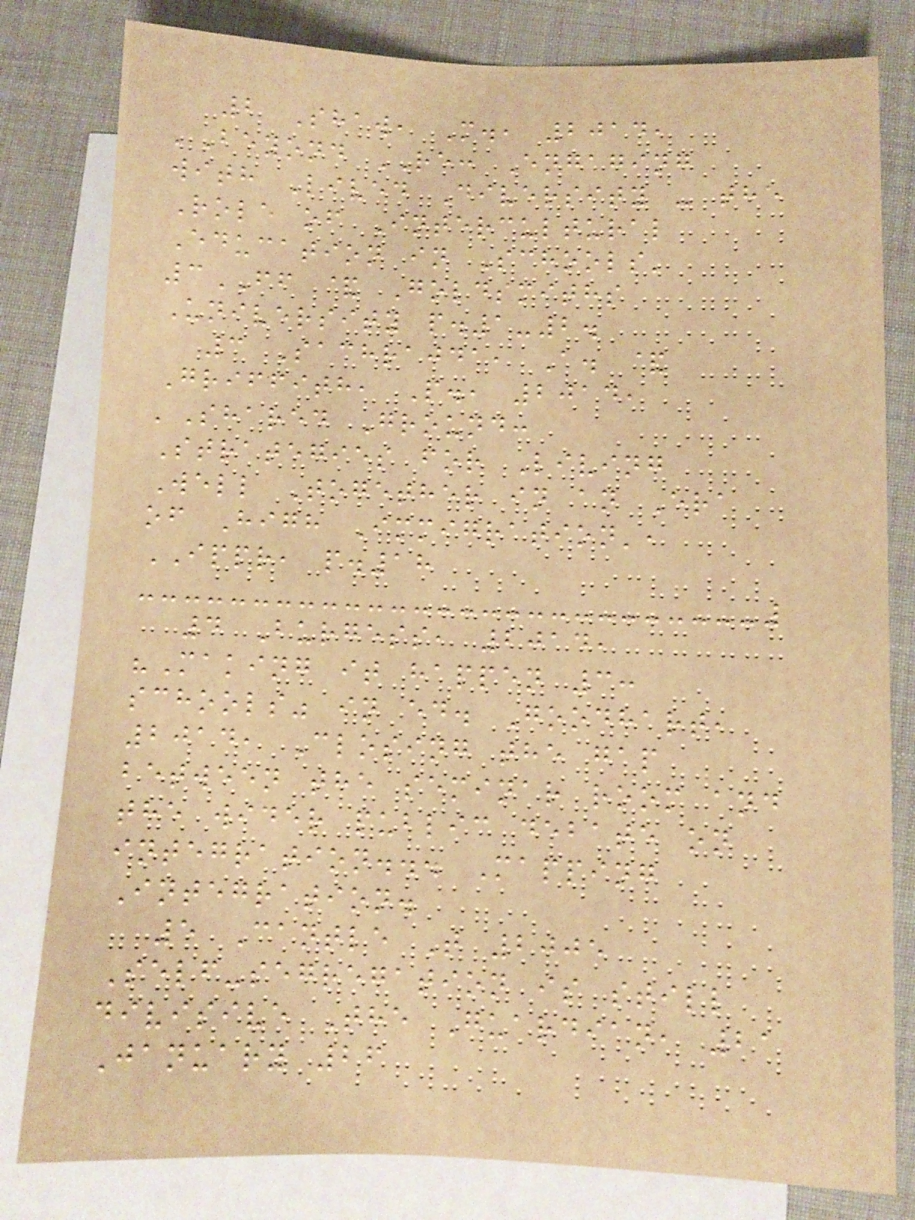2 Shaw, M., 2014,
'Beyond RE: Engaging
with Lived Diversity - the
Role of Intercultural
Education in Schools'
3FF & Goldsmiths
University p.1-2.
3 Sachrajda, A. &
Griffith, P., 2014,
'Shared Ground:
Strategies for Living
Well Together in an Era
of High Immigration',
IPPR, p.18
4 Burgess, 2014,
"Making it happen 3:
schools" in ed. Goodhart,
2014, Closing the gap
between the seminar room and
the wider public debate on
integration... Mapping
Integration.
5 Cantle T 2005
Self-segregation is still
divisive The Guardian, 21
January 26
